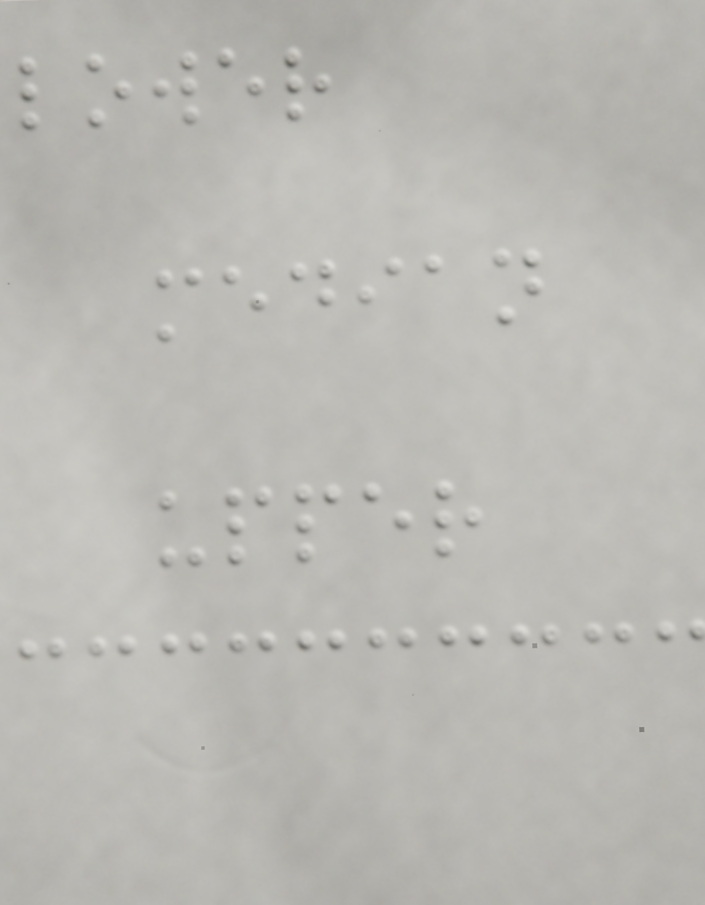lower
median
upper
